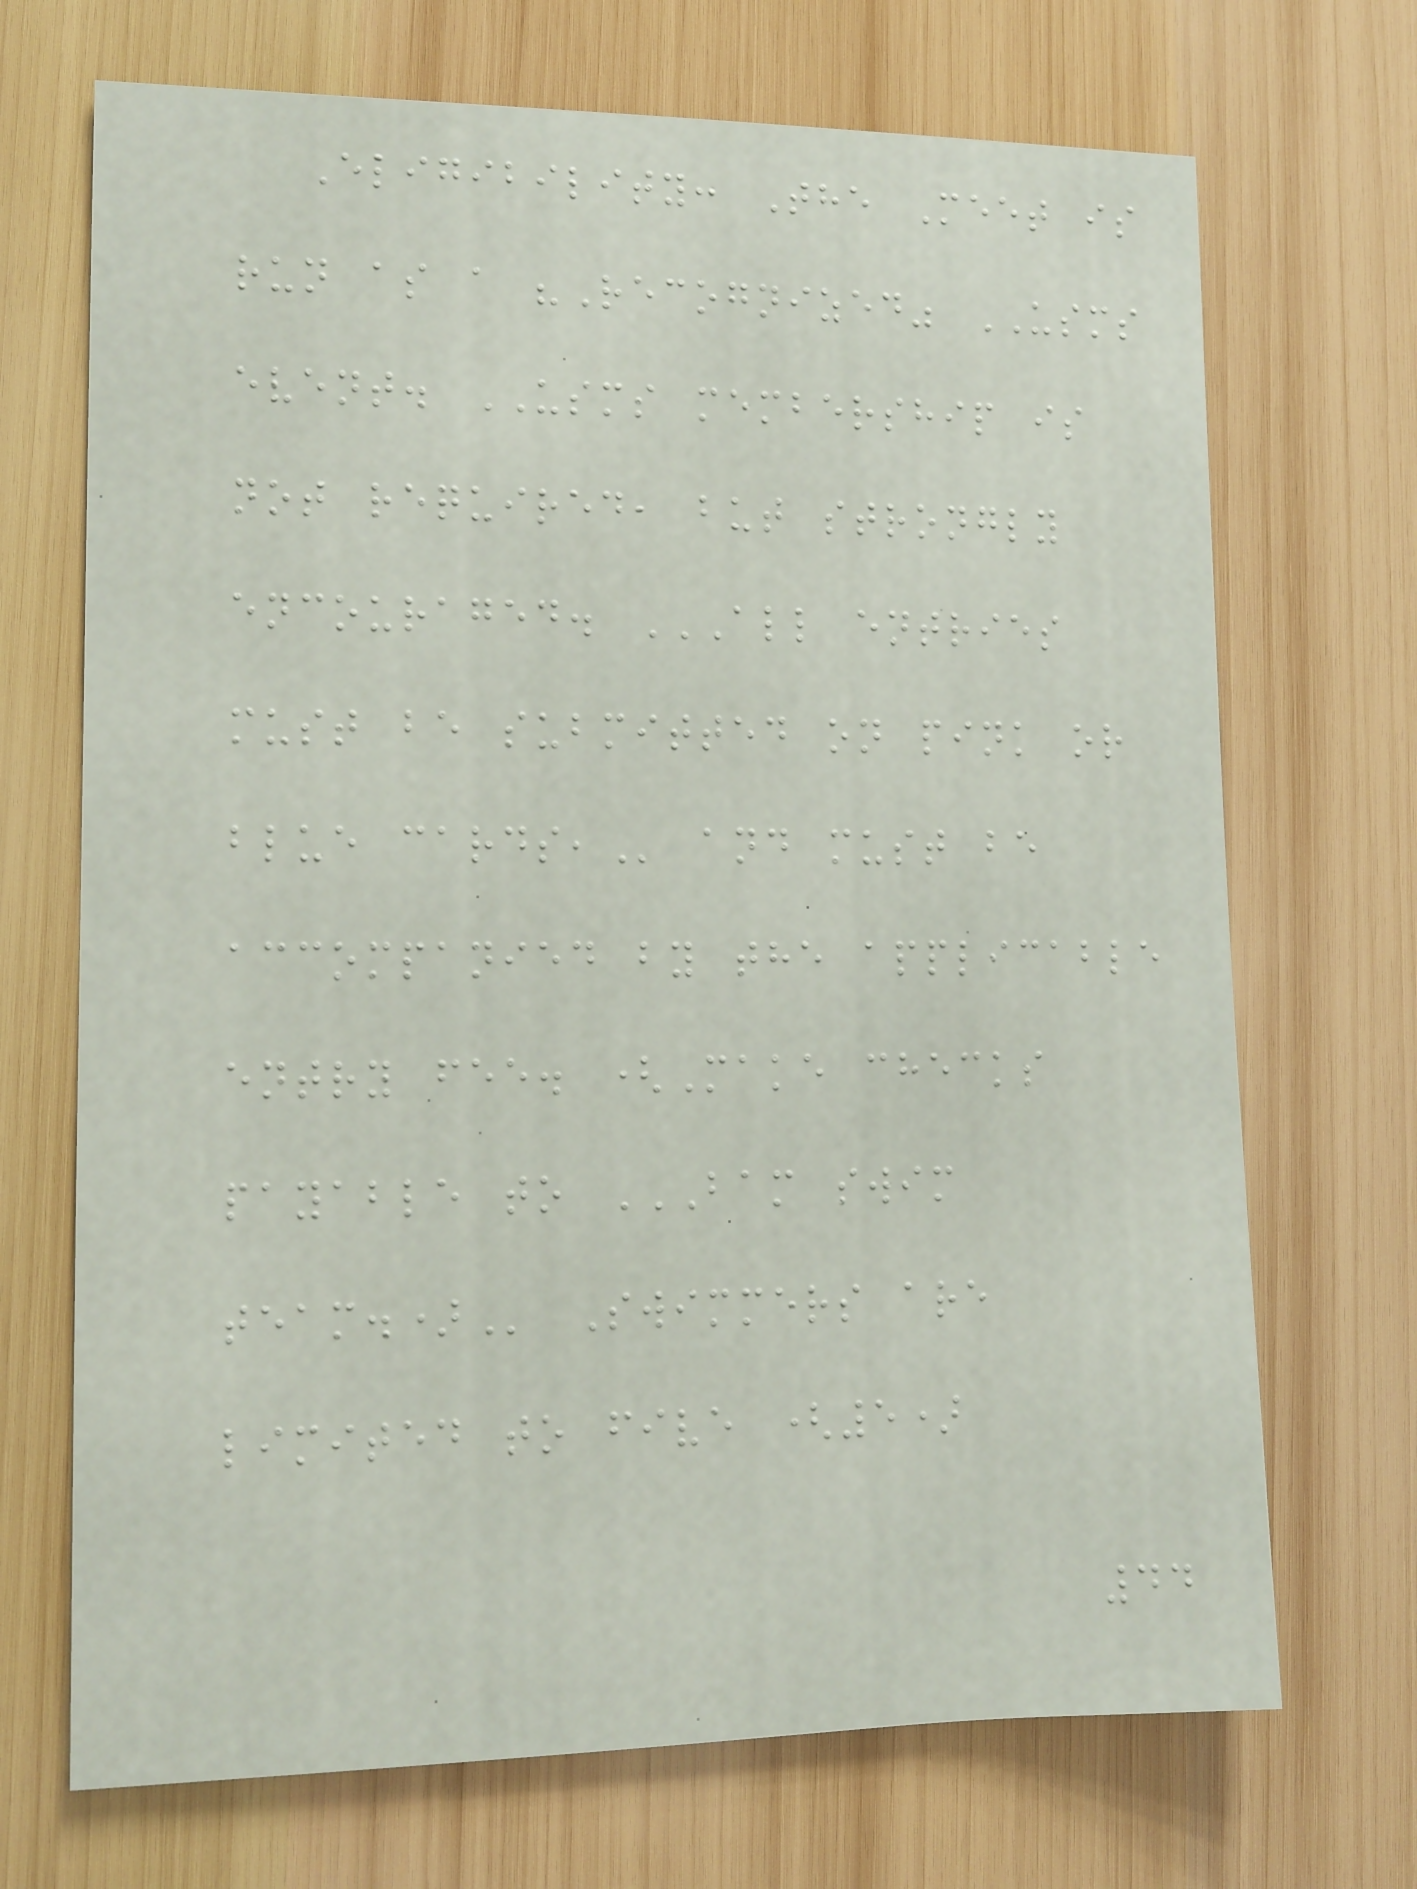Eligibility: The Meet is
run as a "Recognized" USMS
event. USMS membership is
not required, but strongly
encouraged. ALL ENTRIES
MUST BE SUBMITTED ON PINK OR
BLUE CARDS, and must be
accompanied by the applicable
entry fee. (Make checks
payable to BAM SWIM
TEAM.) Swimmers are
limited to five (5)
44
